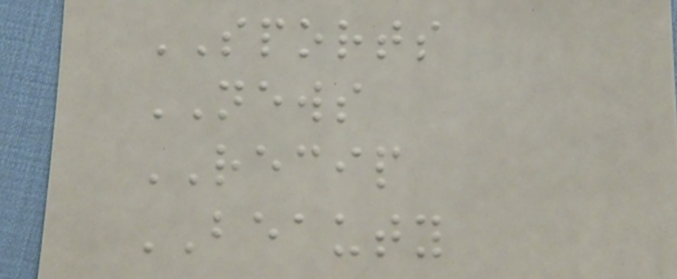SPORTS
NEWS
RECIP
BEAUTY
